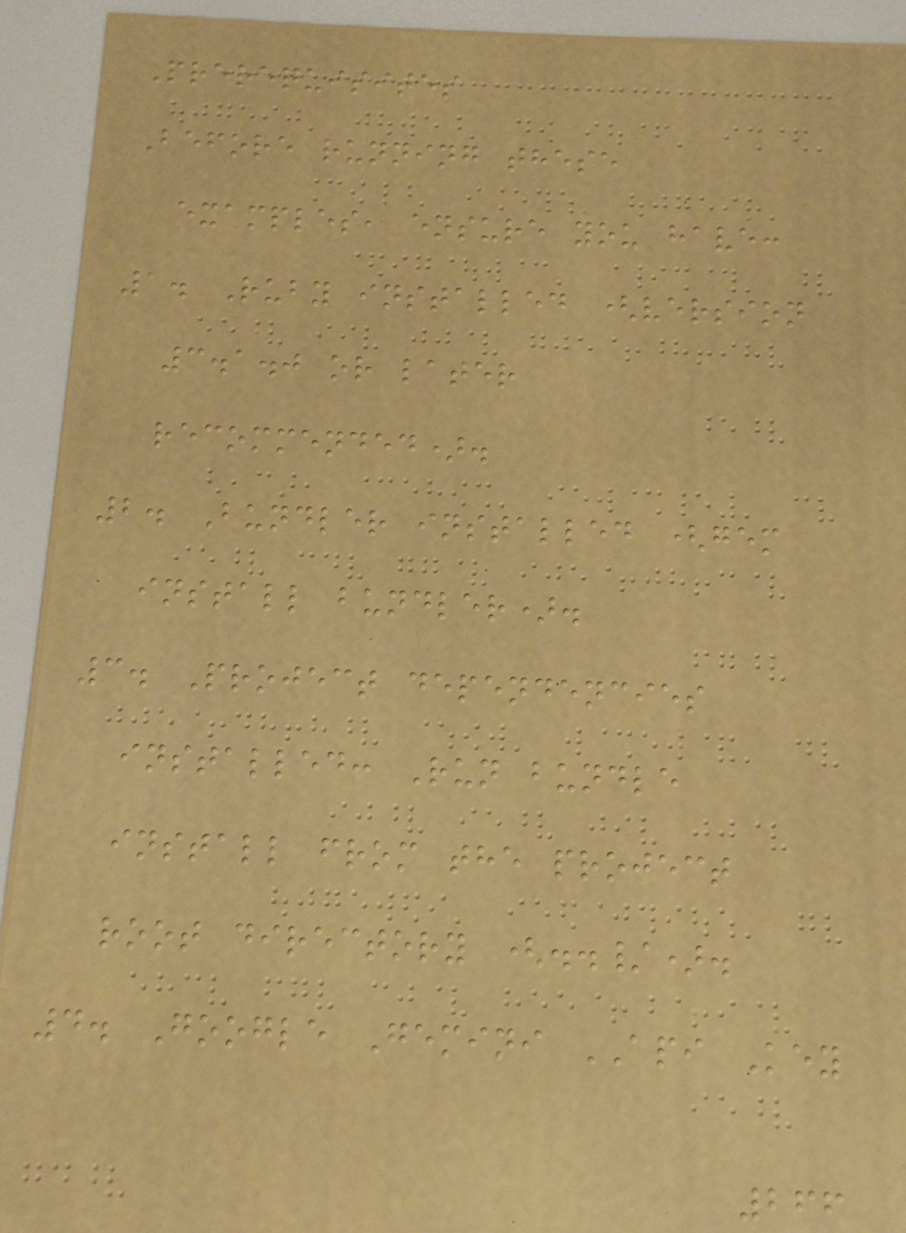Prerequisites
Before running these
examples, ensure you have:
1. Ruby installed (version
3.1.0 or later
recommended).
2. Bundler installed (gem
install bundler).
3. Project dependencies
installed: Run bundle
install from the project
root directory (../).
4. Google Gemini API Key
266
